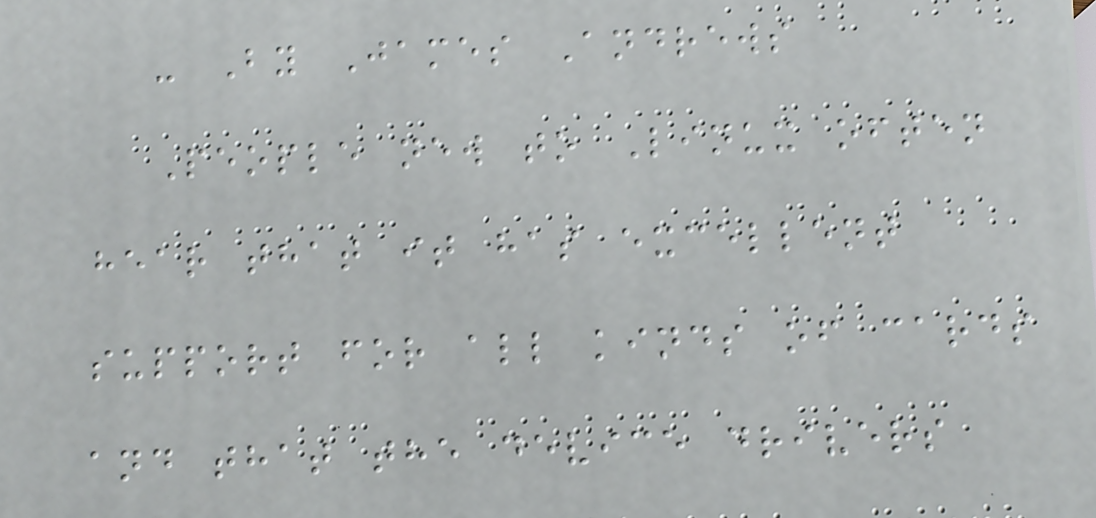- By James Andrews
People new to Linux often
hear that it has excellent
support for all kinds of cards
and that the device drivers
